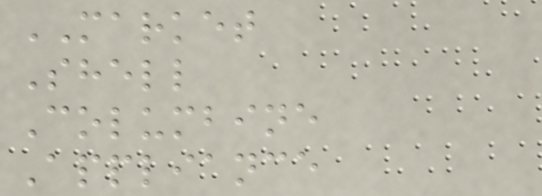MARKET
Shell
Columbine
Appliance
